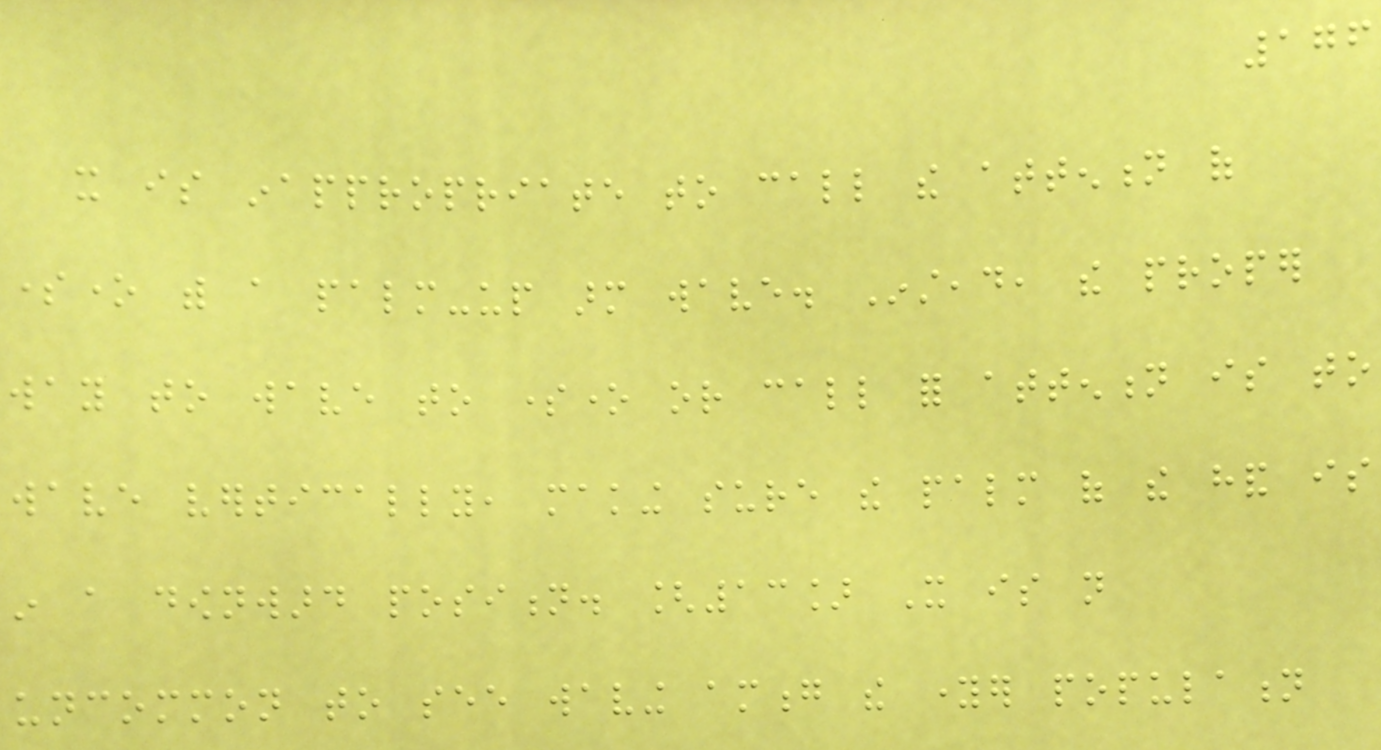176
it is inappropriate to call the attention of
someone with a palm-up arm wave. Instead, the proper
way to wave to someone or call for attention is to
wave vertically, making sure the palm of the hand is
in a downward position. [13] It is not
uncommon to see waving among the younger population
